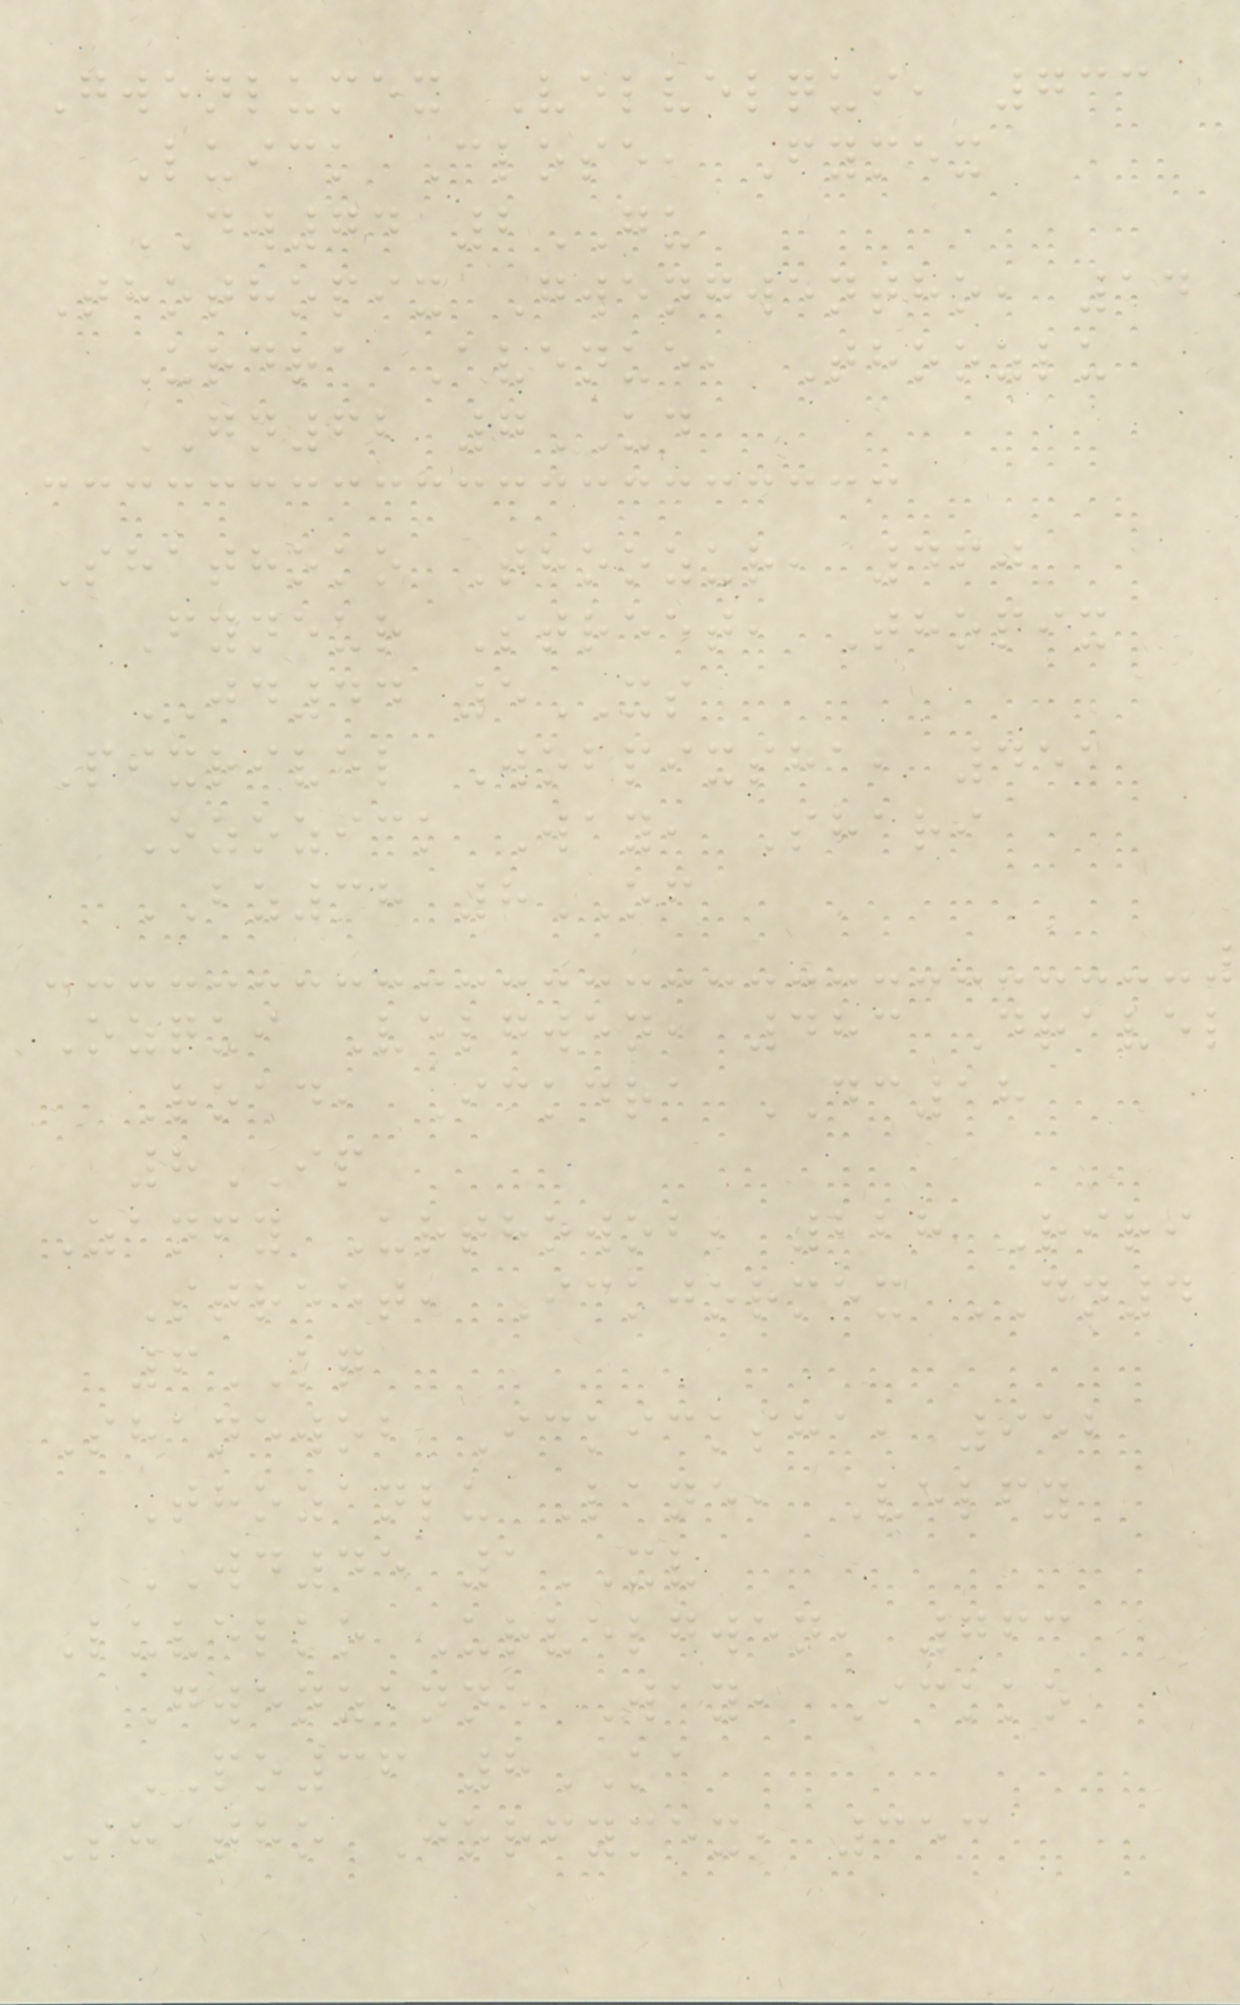Gwenlumex Velvelqui, 733
Luick Close, Fymex
DW74 2GU
Thothopix Gwengwentho, 14
Urdra Avenue, Thoozlu
GN62 7UD
Shathoko Thoozur, 460
Fyneur Street, Thopix
JD44 5XS
Pixrivel Wobpixsha, 451
Ozozick Way, Shari
BZ38 8OF
Ozqui Velgwen, 483 Dravel
Road, Ickdra DC18
8IP
Zanfy Urthowob, 228 Riri
Street, Ickjormex DN4
6KQ
Shanewob Ickicksha, 952
Thozanlu Lane, Velfy
WD45 1XV
Luvelko Urvelgwen, 763
Gwenzanne Way, Ickko
PO36 8KA
Shatho Jorfymex, 353
